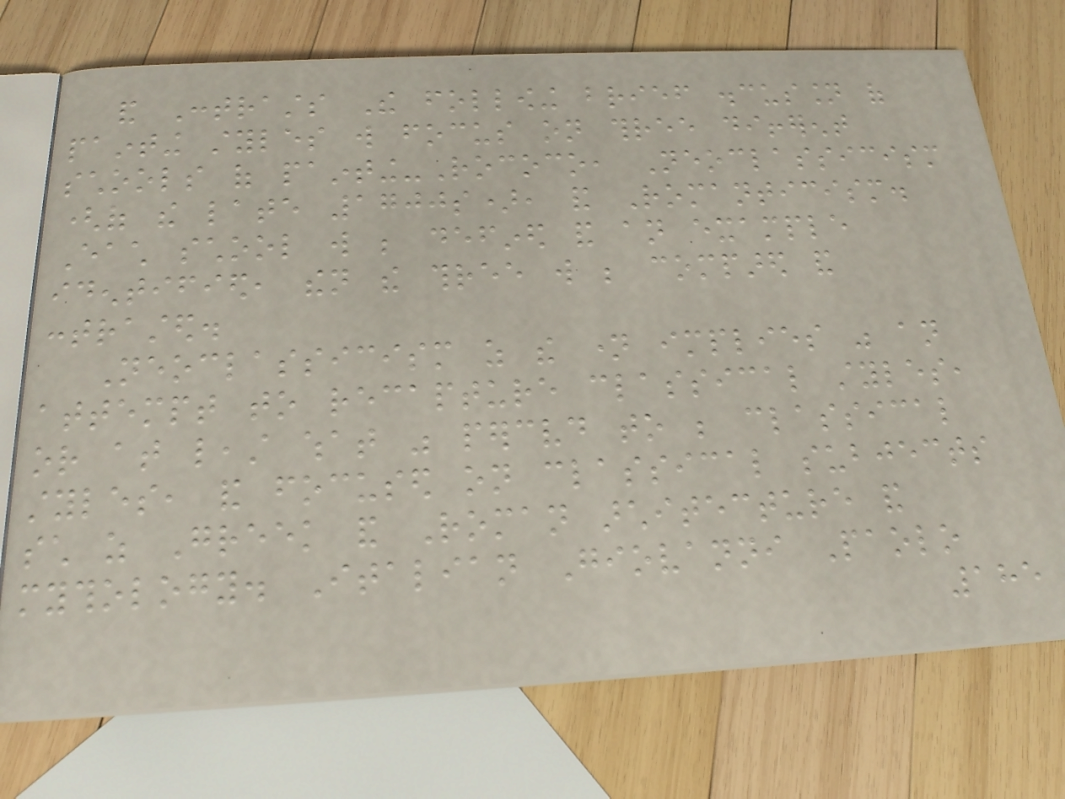and Contrasts The following brief discussion of
painting styles will focus on three different
schools of painting-Rococo, Neoclassicism
(of the late 1700s), and Romanticism.
Each school will be defined and an example
identified, then the three will be compared and
contrasted.
Neoclassicism as the name implies was an
attempt to recapture classical styles,
or at least what was perceived to be classical
styles, and focused on classical subjects
such as Greek and Roman architecture and
mythology. Italian Giovanni Paolo
185
